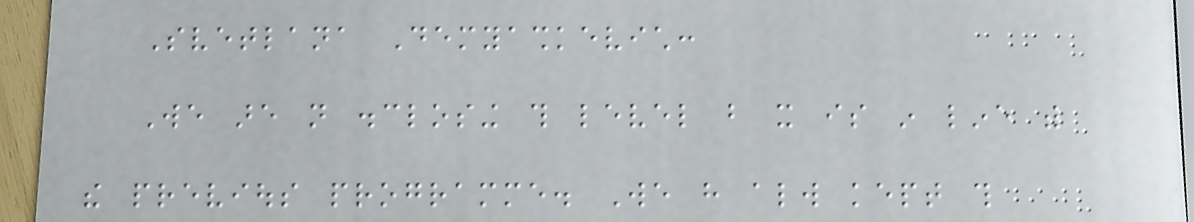Svetlana Demyashkevich:
We are not disclosing this level but it is in line with
the previous programme. We have always kept this
